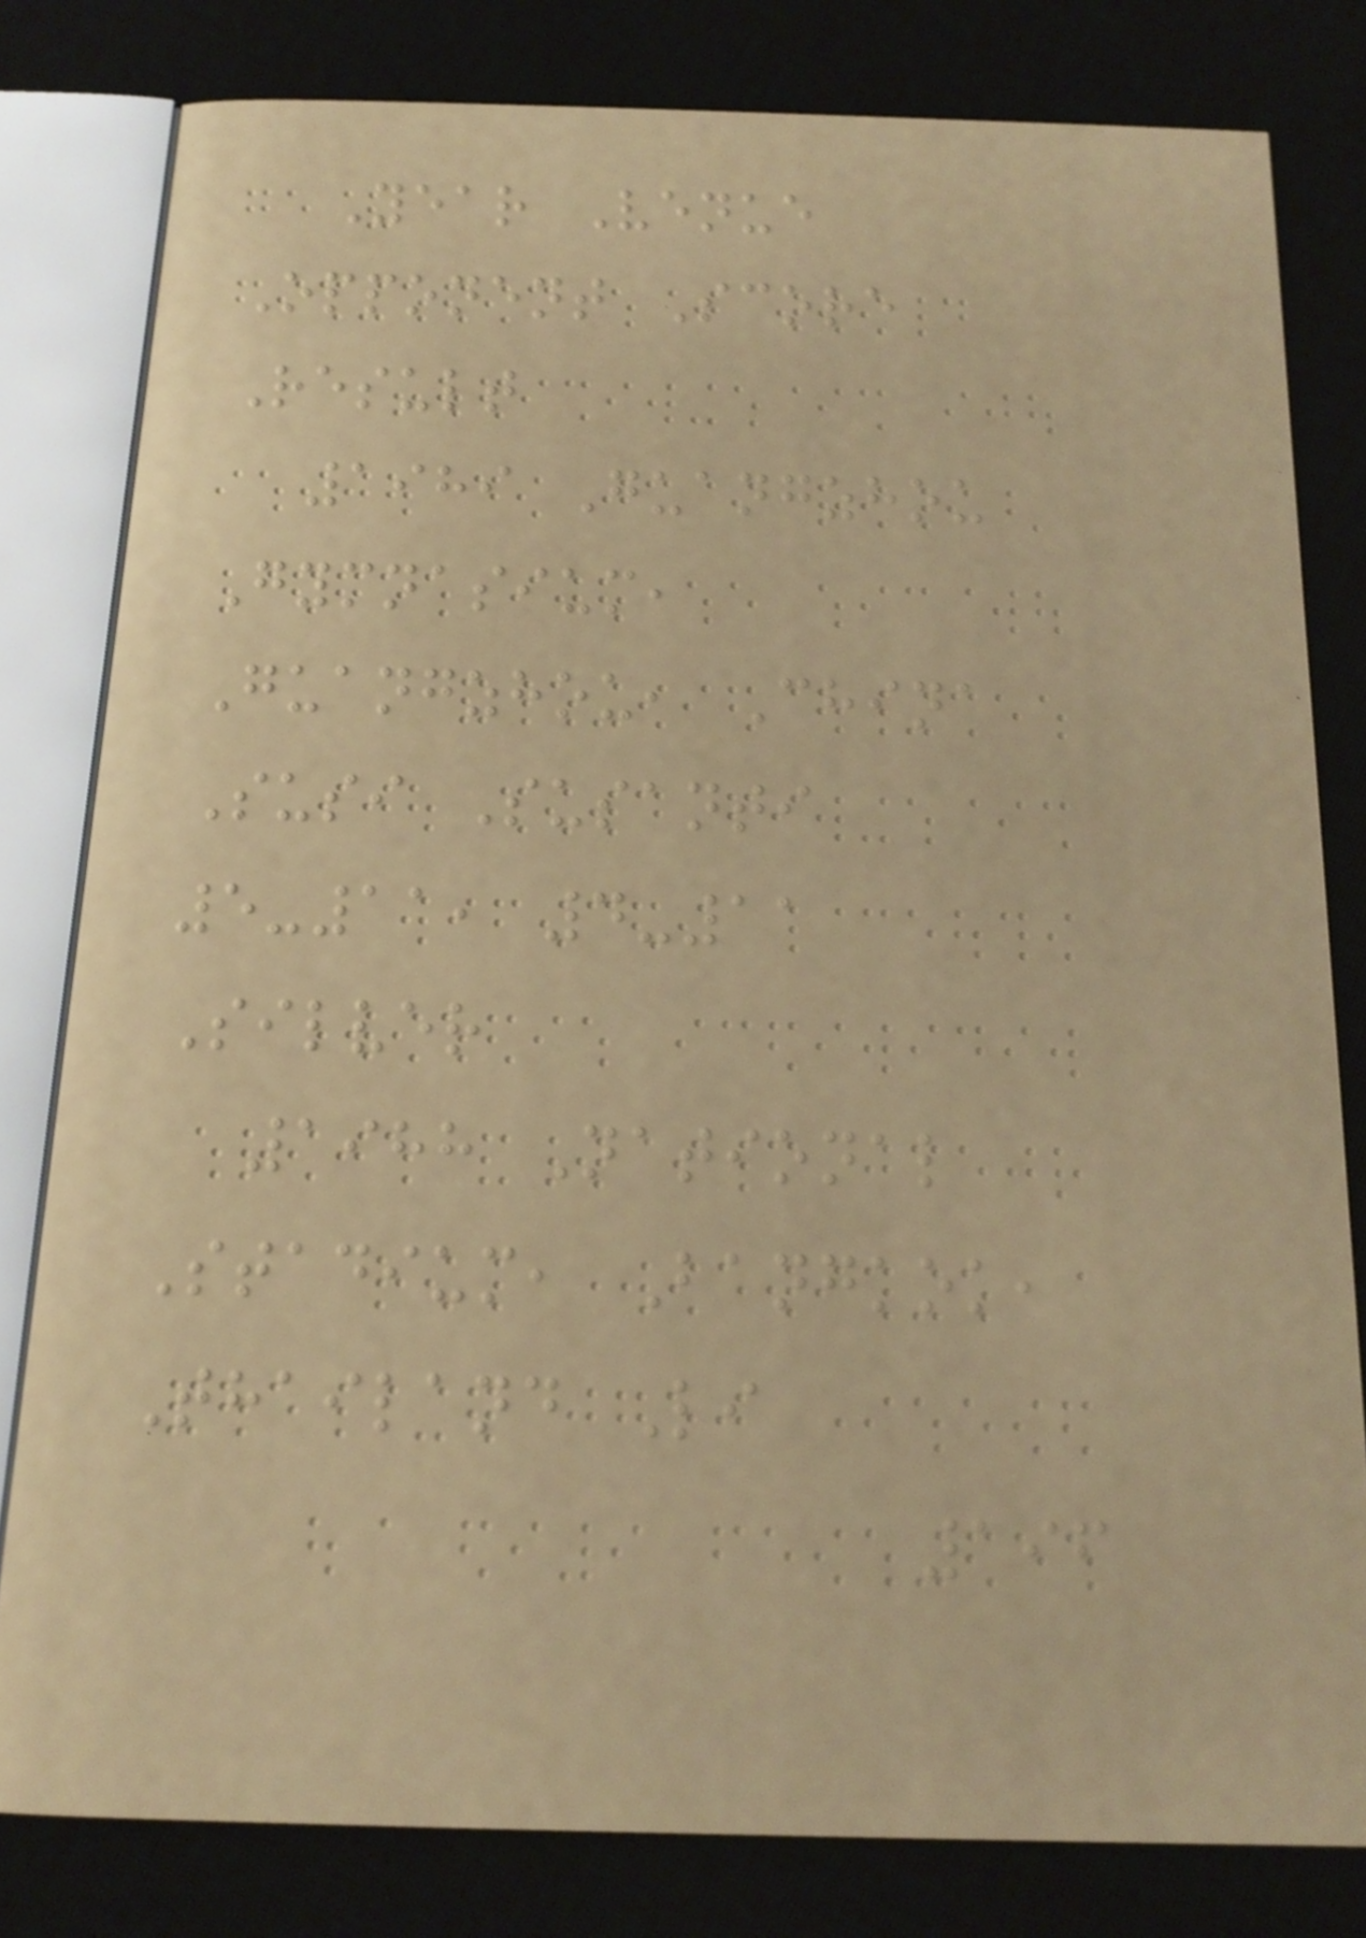Year Venue
Opponent Score
Result
1989 Guangzhou
Gymnasium,
Guangzhou, China
Susi Susanti
5-11, 4-11
Silver
1988 National
Stadium, Bangkok,
Thailand Li
196
